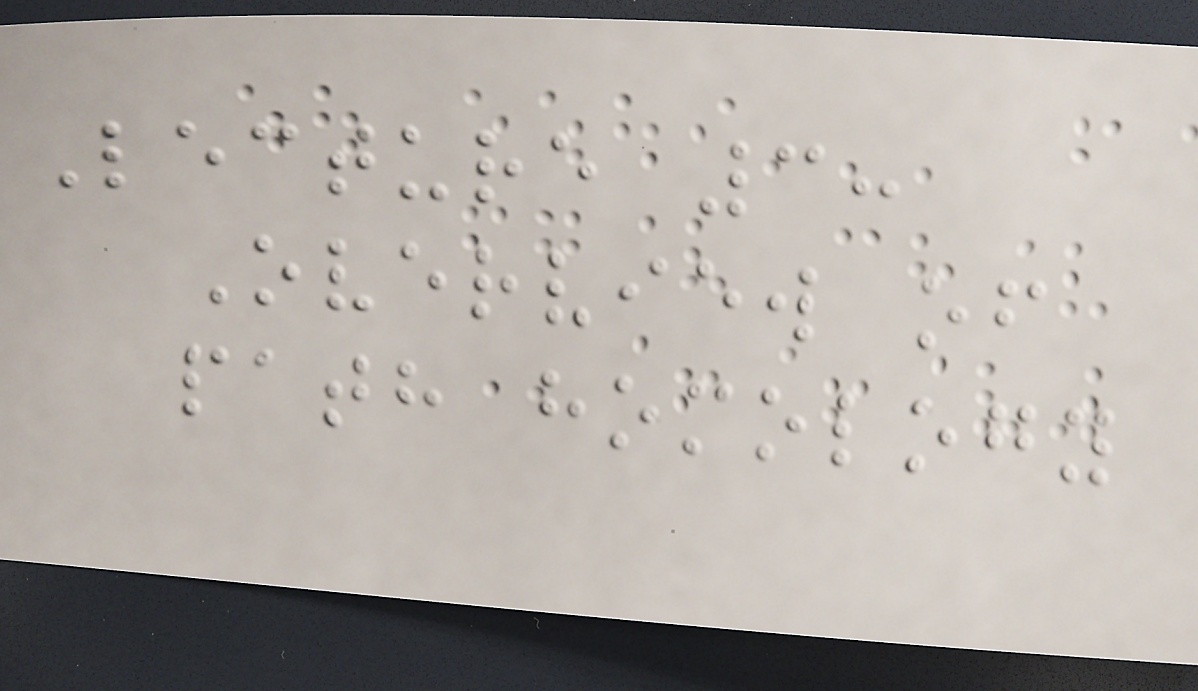Lecture 3:
Overview of
path homology
